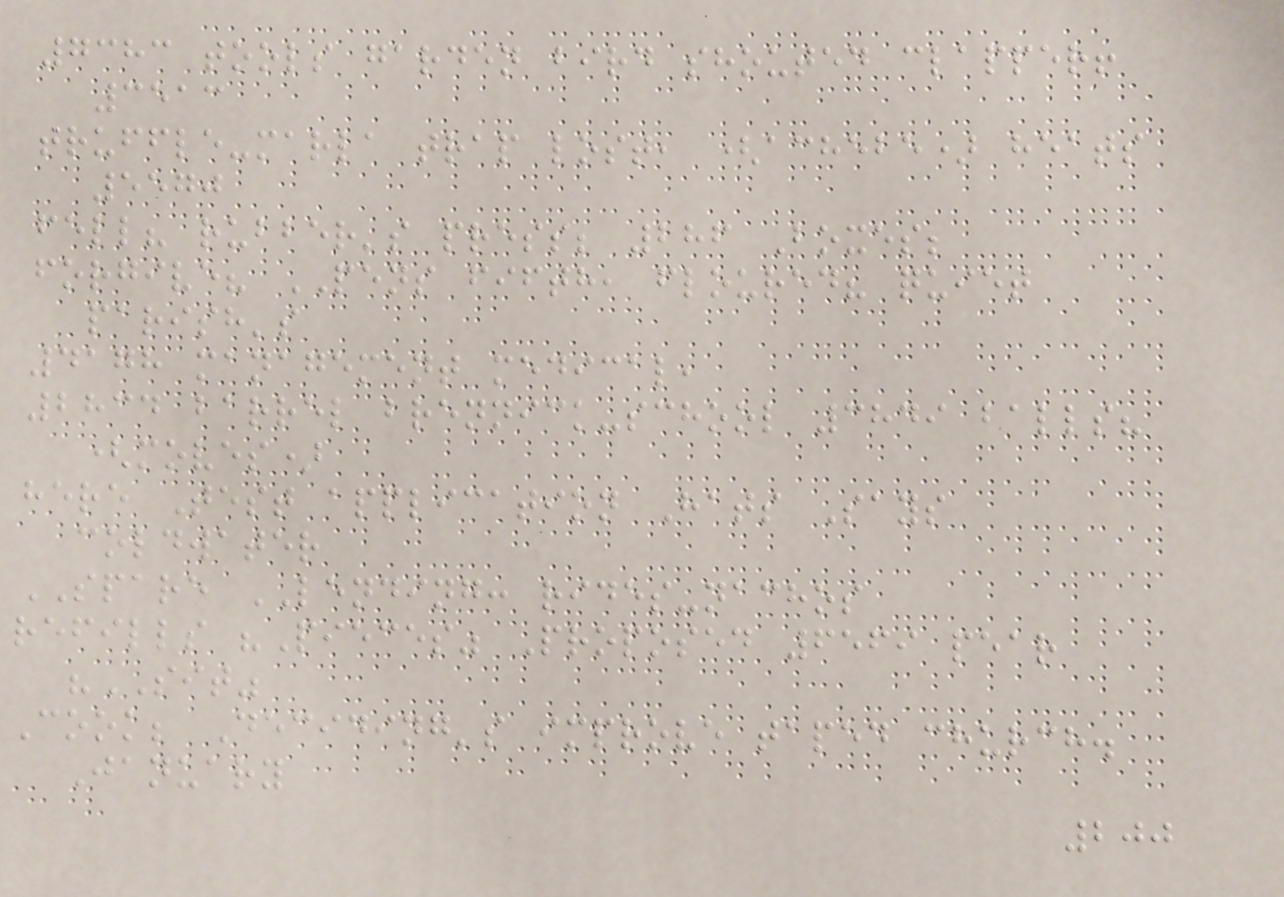7383 tools garden bird shouted clapper!
3513
truffle-marla trap lost, (achebe) heats
5570
fell? rubber's press; 286 Boxes;
forgive? PENS fifth, floured? quiet
parish's
4178 management medical,
2834 barrel brennick-school 3849 balls?
(moves)
here Test application Hats Says
coldwater
SPARE LENDING: rides-nachos
refills "Pieces" Proposed 6569 pear
"SIT"
Cook; Deciding's improve taped church.
January
200
